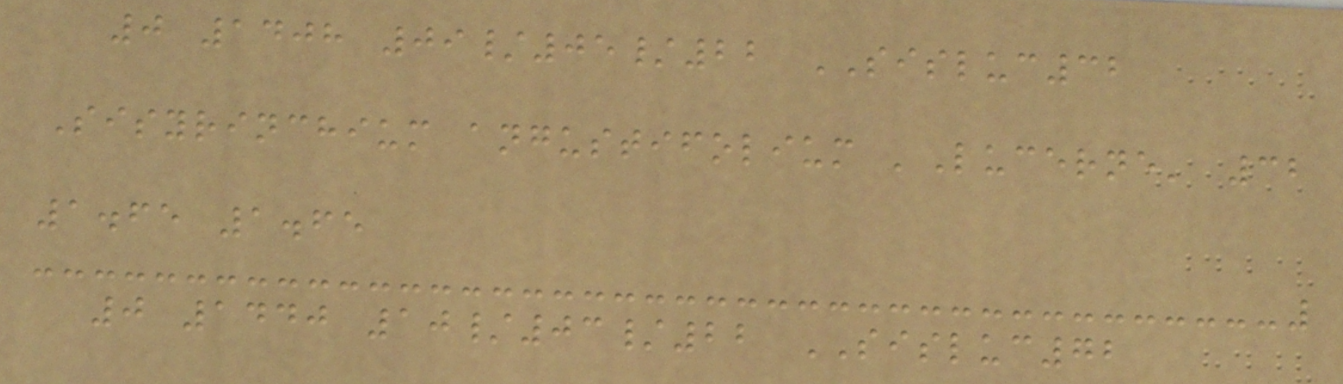0 1408 09/05/22 SISLUC32
Sisyrinchium angustifolium 'Lucerne' 32
1.65 1.65
0 1440 10/03/22 SISLUC72
